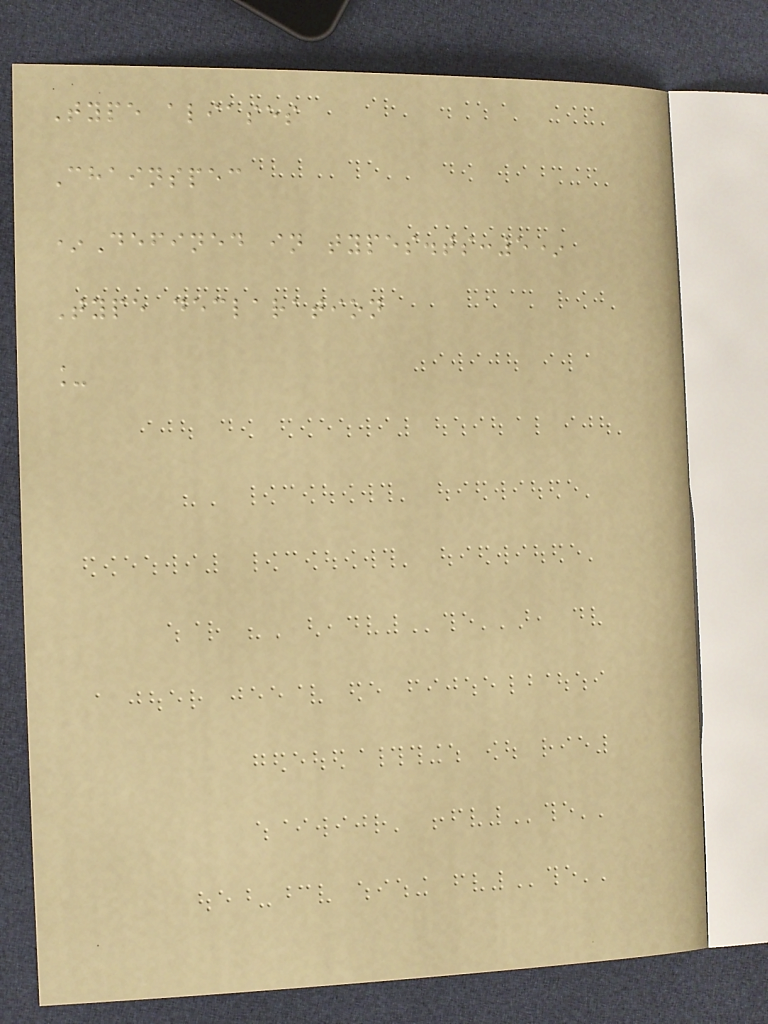Type aliases
Chainspec
*Defined in types.ts:5*
Type declaration
_
